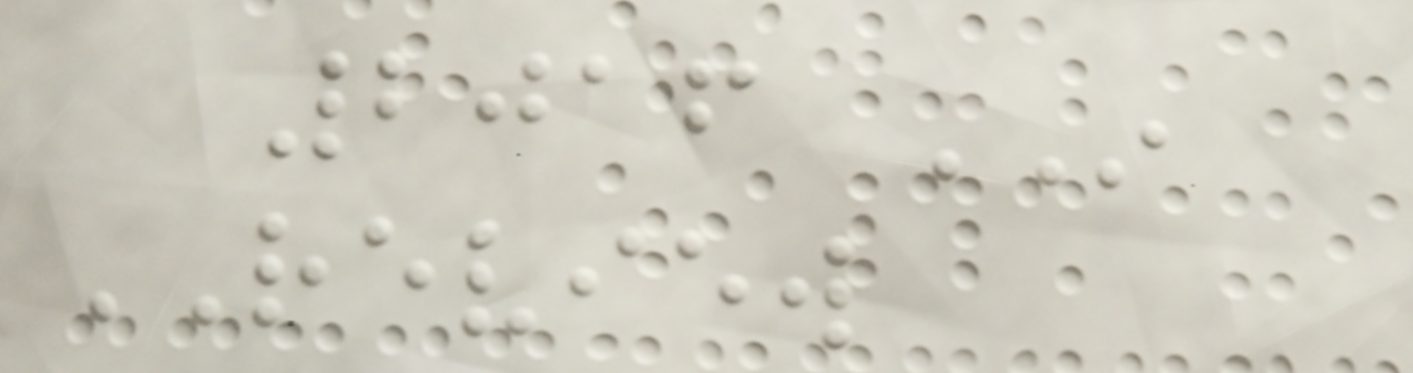2016 IN
REVIEW
